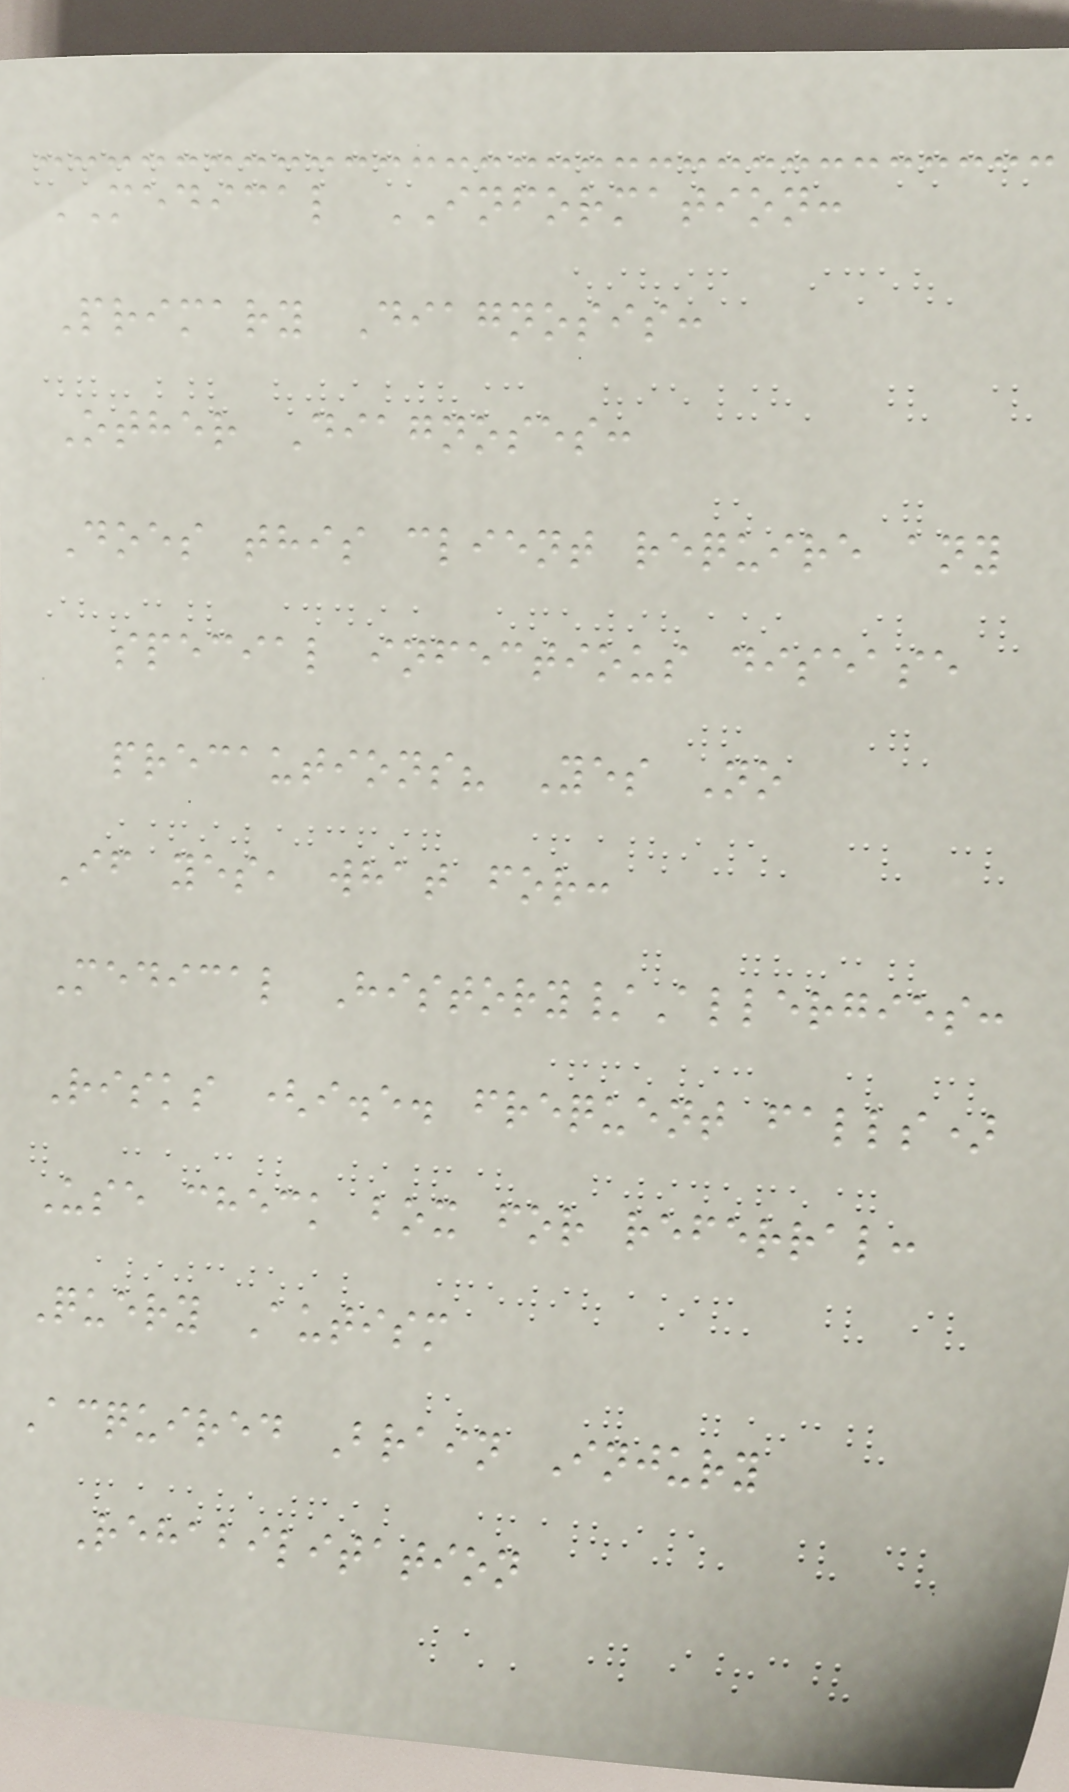MEDICAL INFORMATION:
Primary Diagnosis:
Other Diagnoses:
Does this client require any
special infectious disease
precautions? Yes No
If yes, what for:
Medical History/Allergies:
Risks (i.e. frequent falls)
Use check box for referral:
Query Autism
Acquired Brain Injury
Rehabilitation
